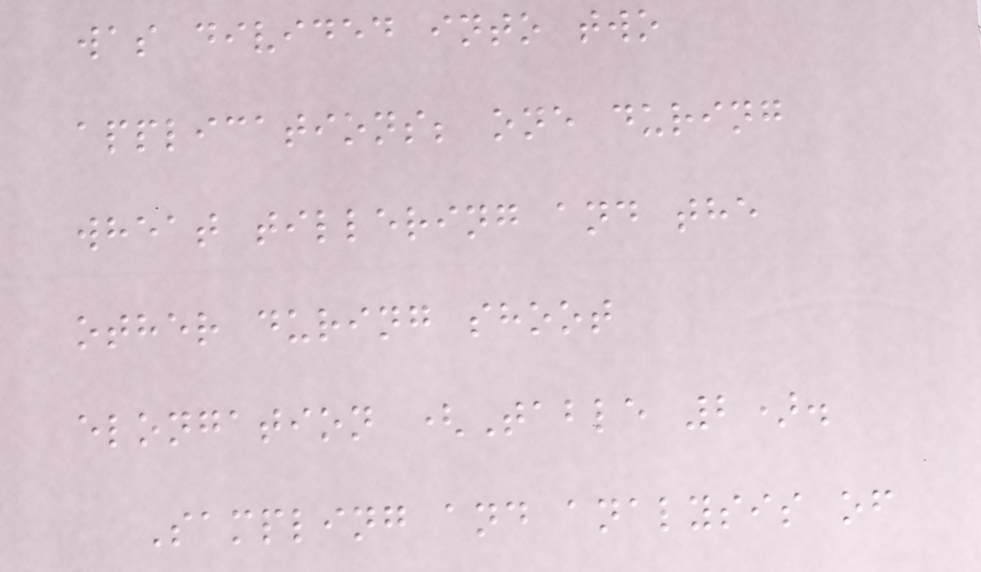was divided into two
applications; one during
wheat tillering and the
other during shoot
elongation (Table 2).
Sampling and analysis of
